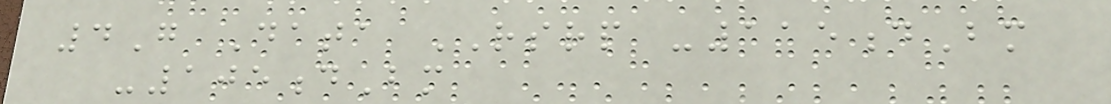4G Data RSRP -115dBm
-105dBm
